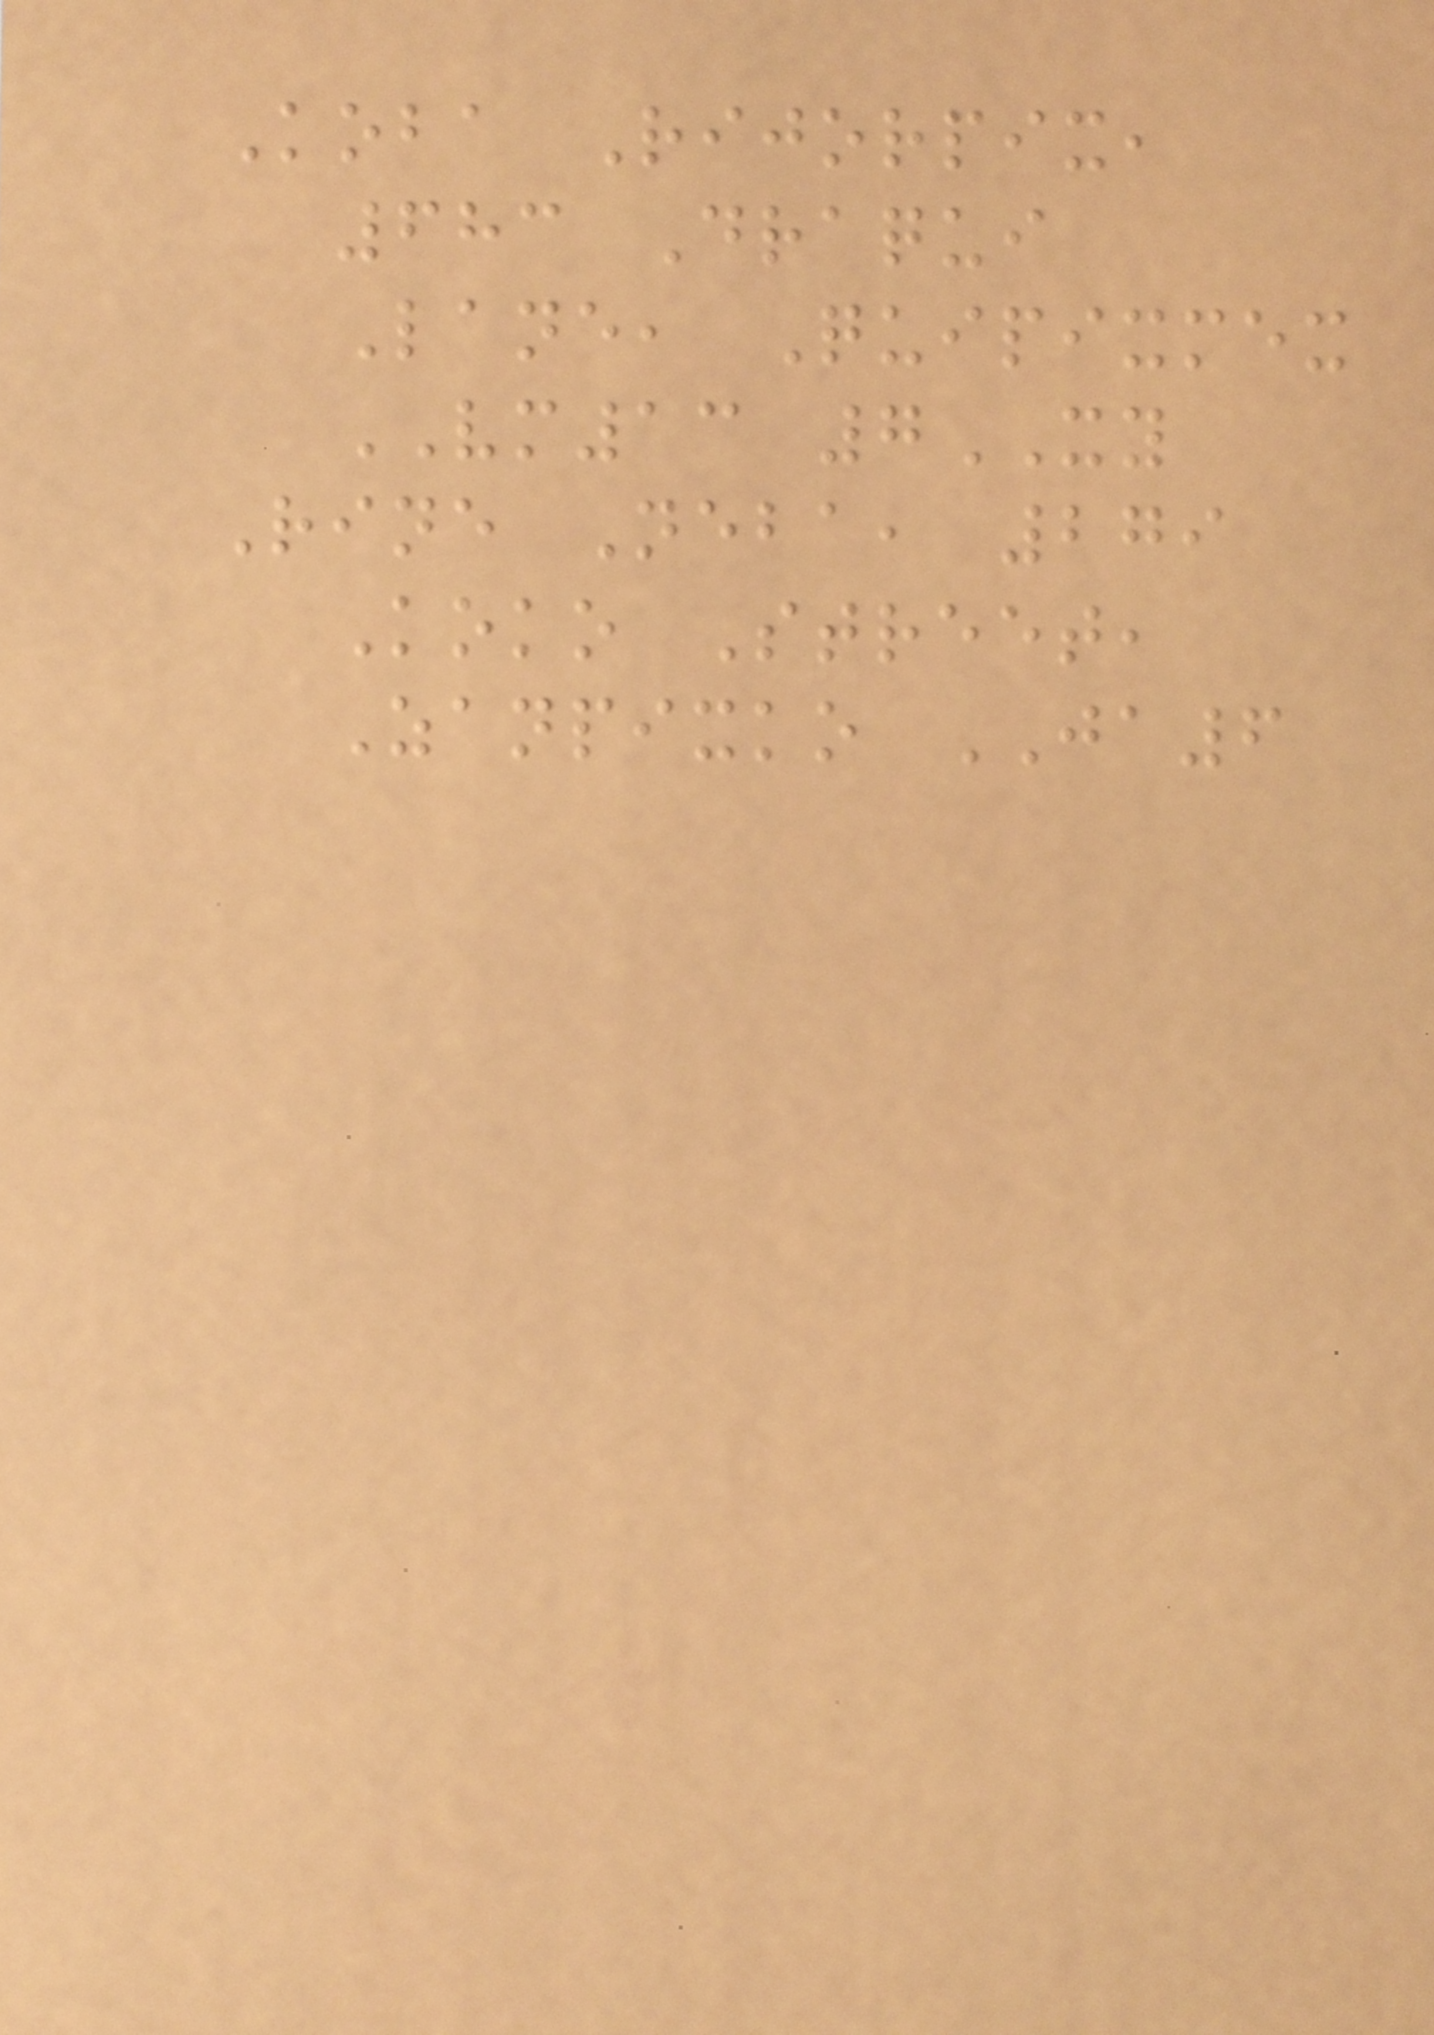Koba Rijorpix,
683 Draqui
Lane, Quipixmex
VM13 7XY
Rine Neba, 279
Koko Street,
Zanpixko JA6
